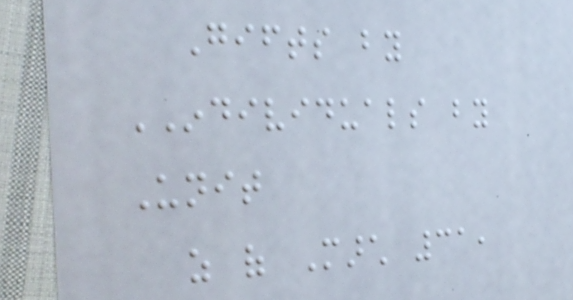Gifts by
INDIVIDUALS by
Unit
as of March 31,
